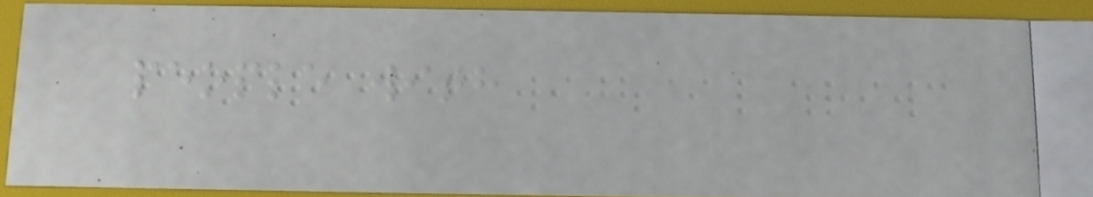people with
